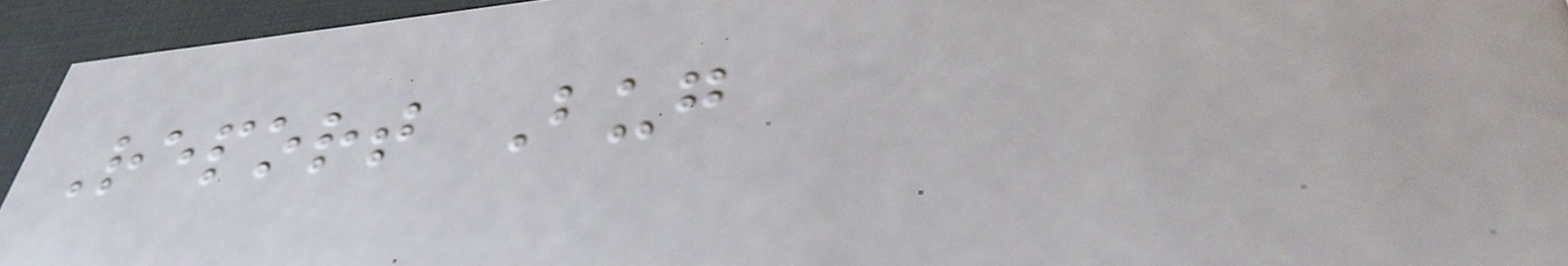Report Bug
